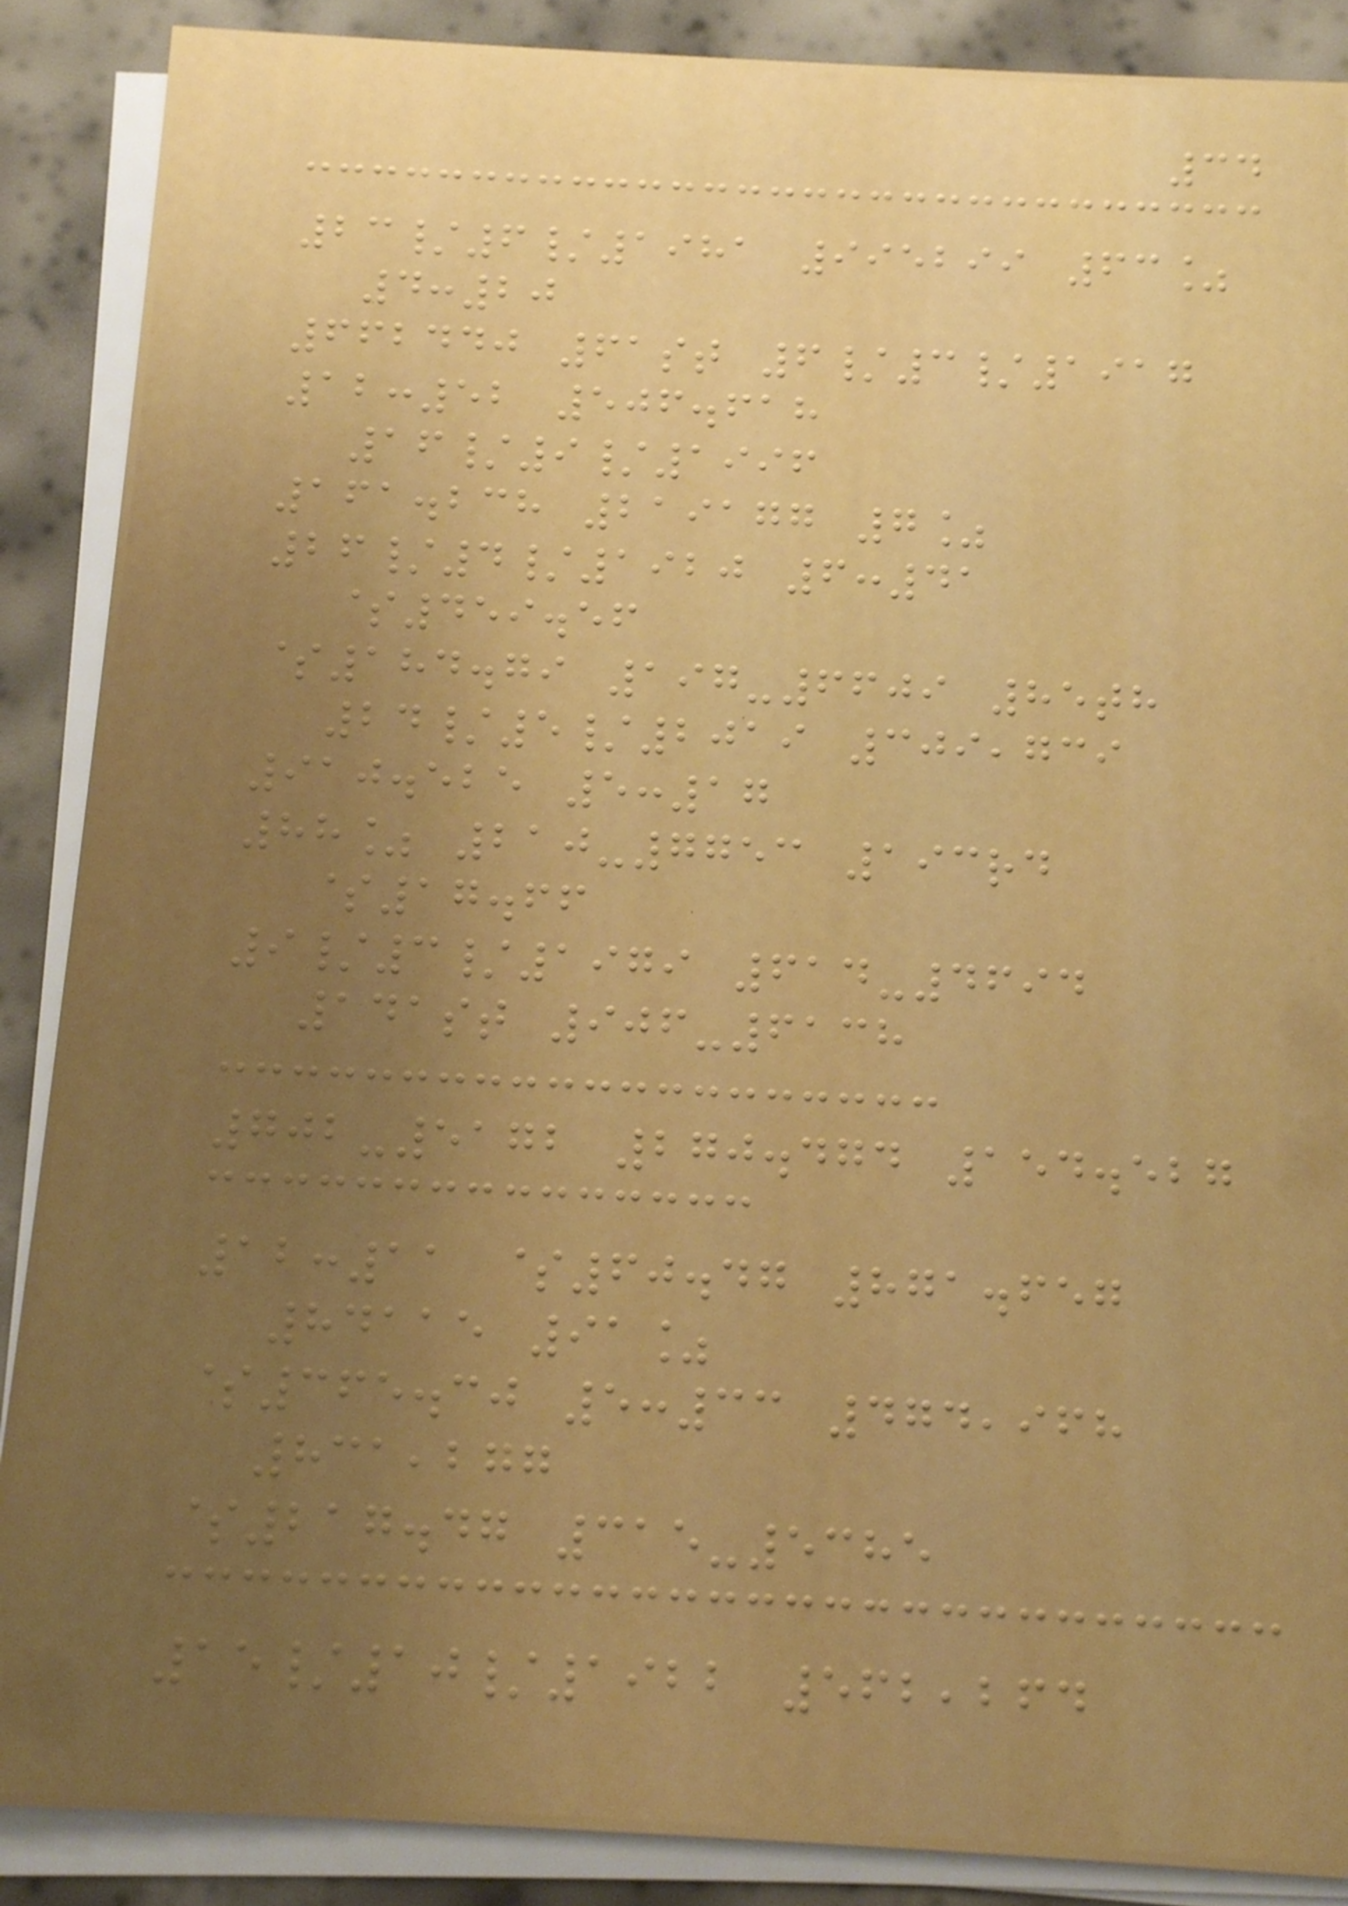34
23/6/1981 995299 63%
4:20
662440 61st 6/3/1917
12:52 506.618
16/9/1996
161.238 219177 7%
26/4/1920 6:41
$459.56
$184.79 197-6609 85th
24/5/2019 309,739
910.525 5:17
88% 210-7753 193rd
$17.66
9/3/1979 614-4694
141st 906-6138
702-5172 270.474 154.527
12:11 $60.47 871.657
84115 91%
$365.30 5:33 474,968
831,277
$217.47 315-5385
15/10/1922 562,264
